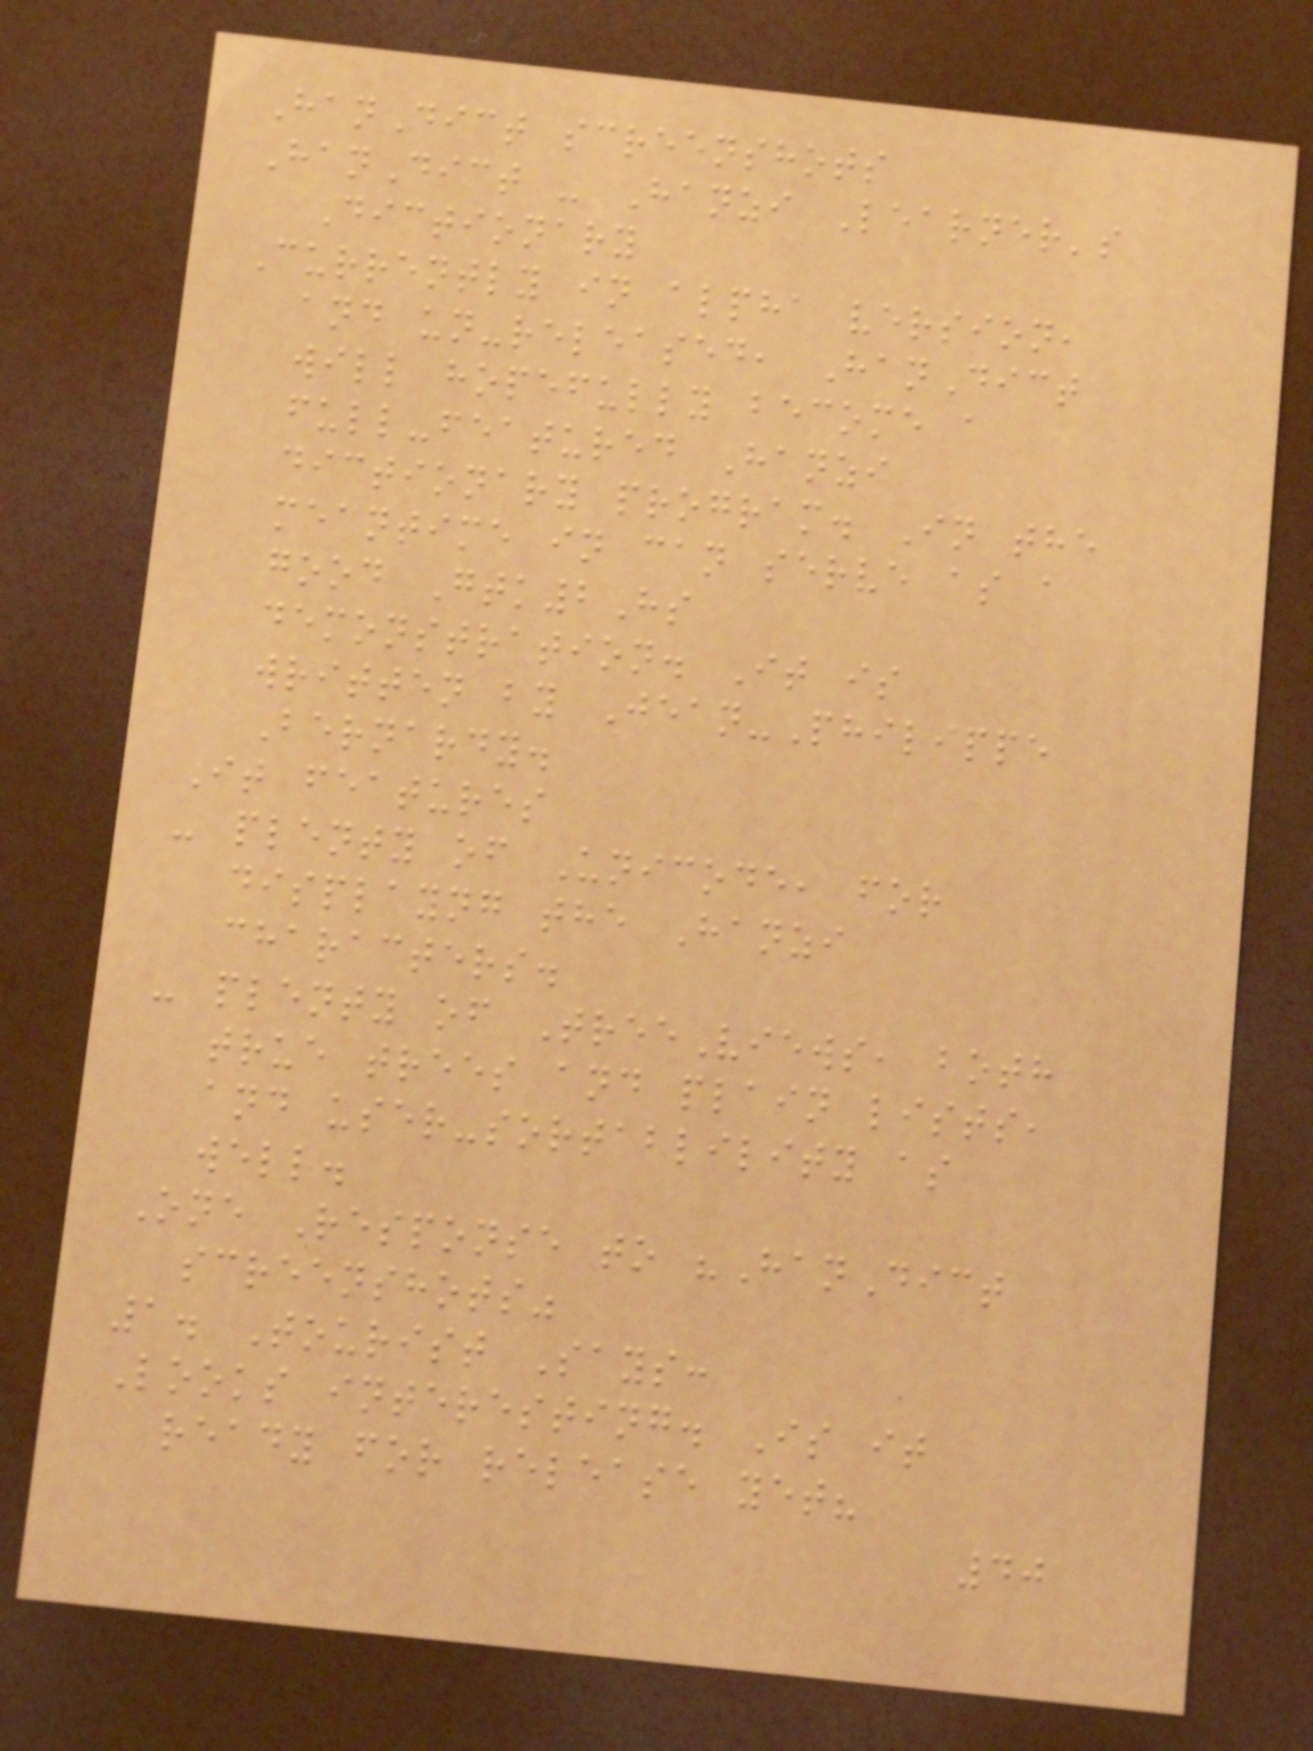HanDict screenshots
HanDict - Hanzi Learner's
Dictionary
Currently in alpha version,
and un-released, HanDict
will hopefully become a
full-featured Hanzi
dictionary program. In the
meantime in can serve as a
good Gtk2Hs
demonstration. It is
written by Jean-Philippe
Bernardy.
It features
- plenty of Unicode, for
displayng the Hanzi
characters.
- plenty of TreeViews, both
true trees and plain lists,
and user-sortablility as
well.
One Response to "HanDict
screenshots"
1. Tourist Says:
Looks interesting. Is it
ready for release yet?
40
